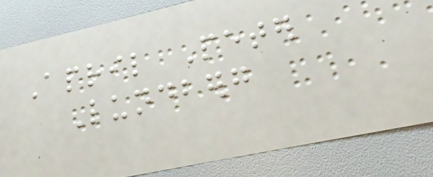April Peter
Lundberg
